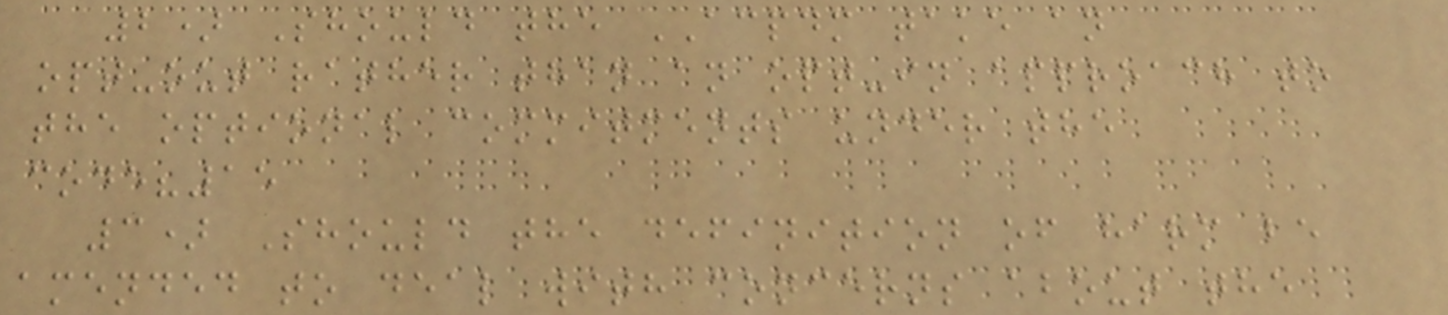2) Should the ACPDM take an
opt-out rather than an opt-in approach to
the optional commitments under the
code?15
3) Should the definition of harm be
amended to deal with concerns about the
